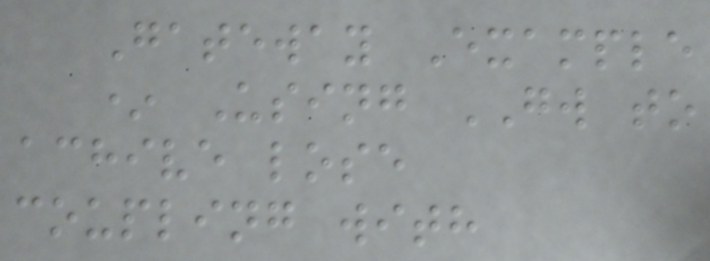Gateway Example
* Using GW to
achive lose
coupling with
